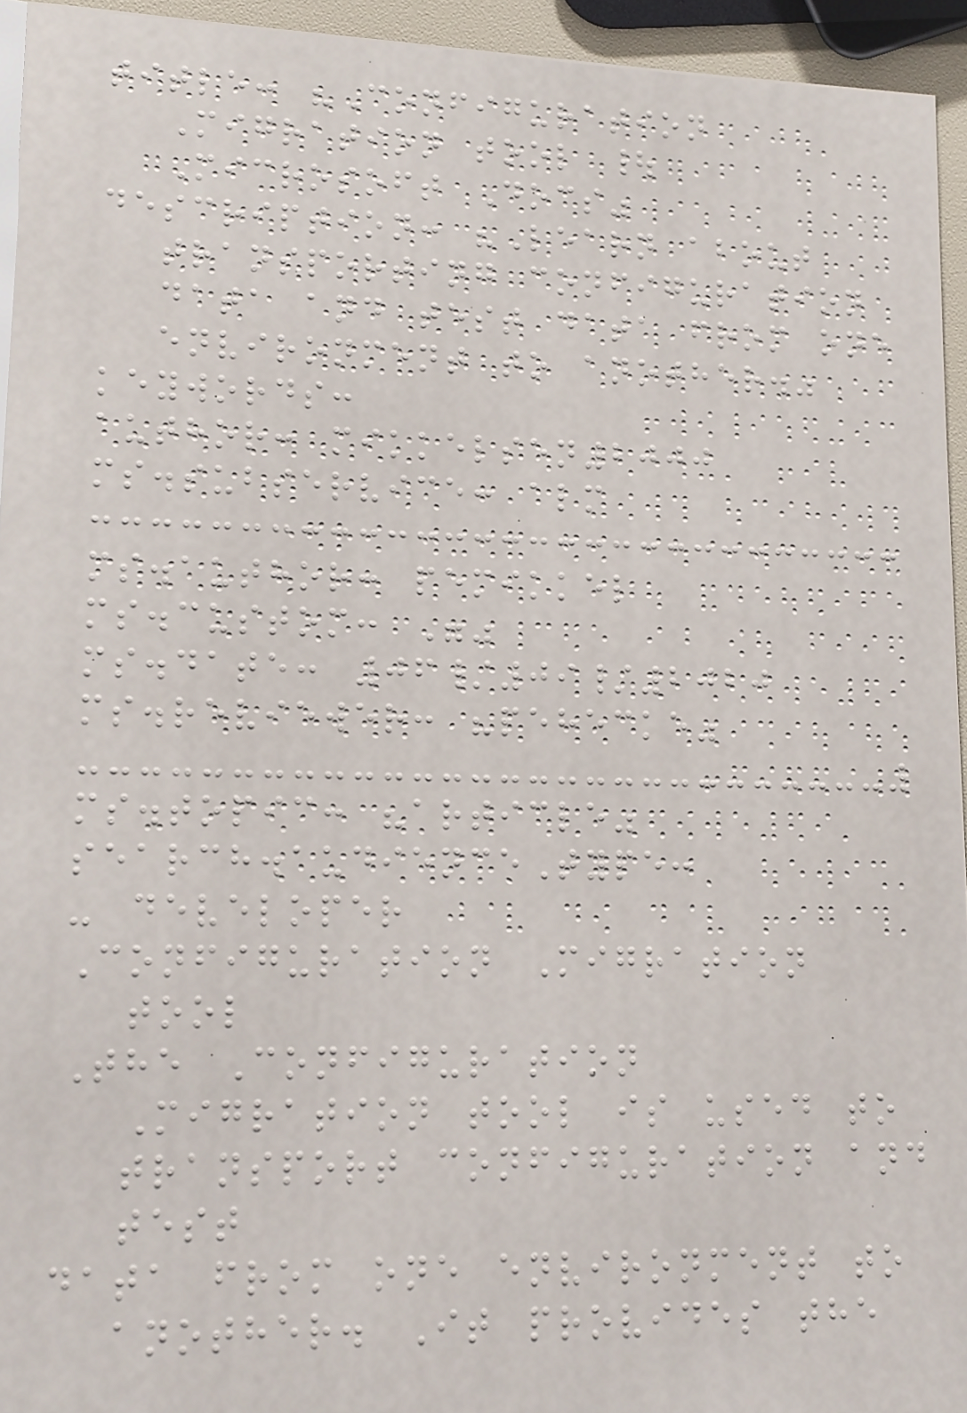title: "Configuration
Migration tool |
Microsoft Docs"
description: "Learn about
transporting configuration
data and test data from one
environment to another."
keywords:
author: mikkelsen2000
ms.subservice: alm
ms.author: pemikkel
ms.custom: ""
ms.date: 06/09/2020
ms.reviewer: "pehecke"
ms.topic: "article"
search.audienceType:
- developer
Configuration Migration
tool
The Configuration
Migration tool is used to
transport configuration and
test
data from one environment to
another. It provides the
